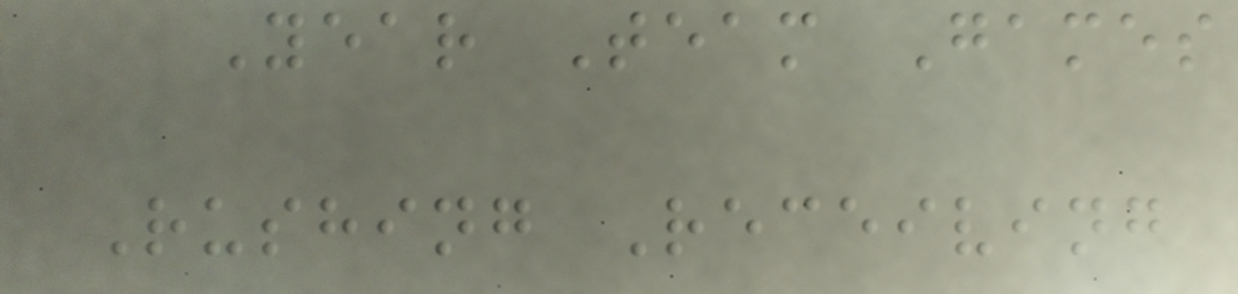Year Team Games
Rushing Receiving
